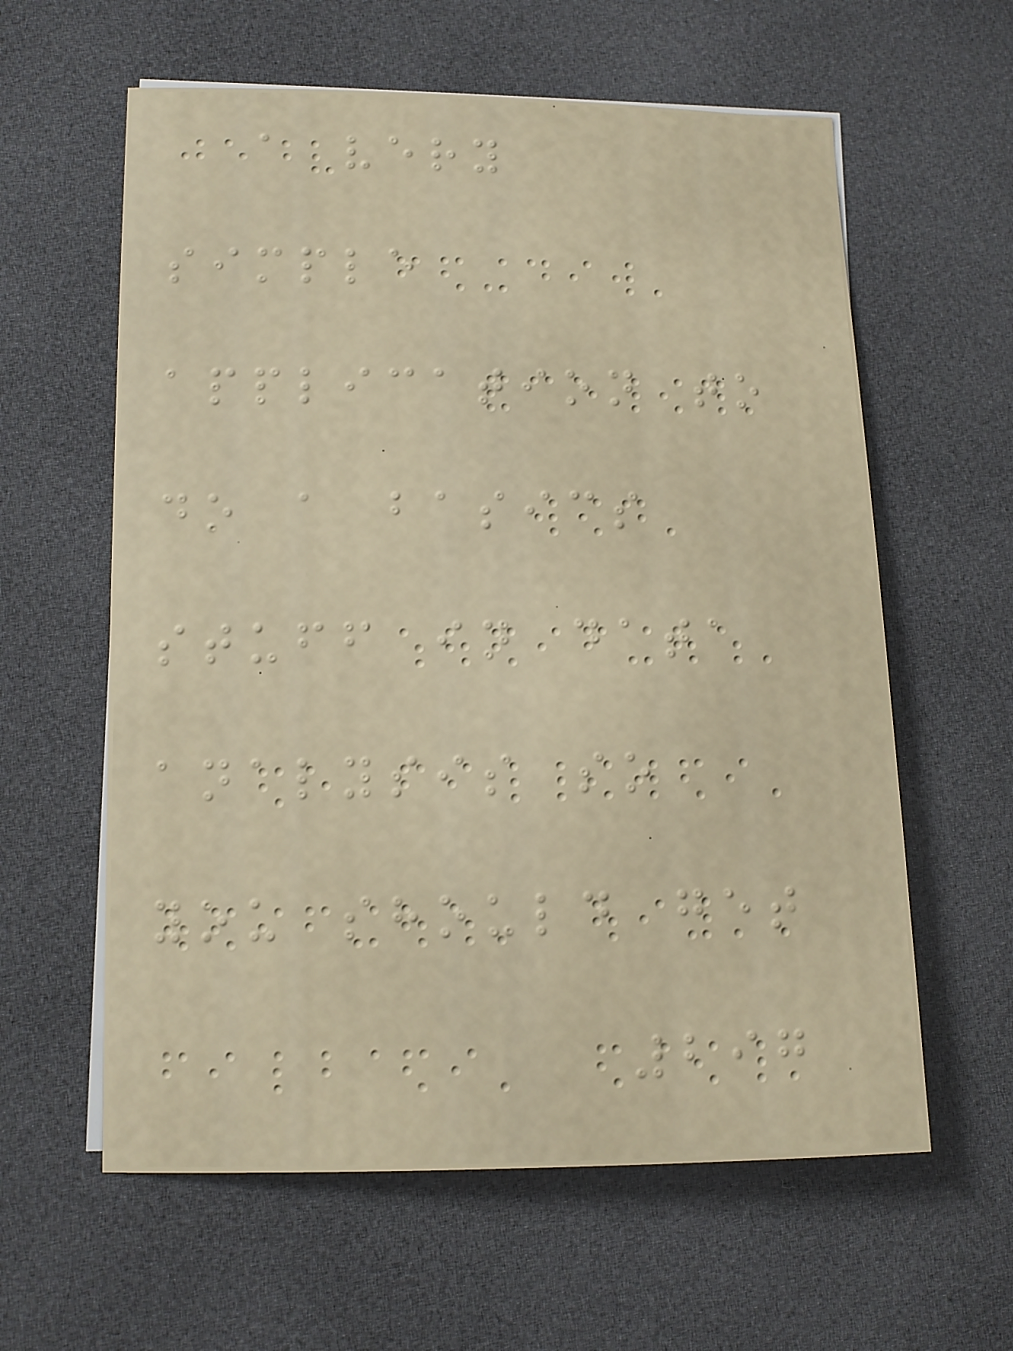a very
simple
application to
do a basics
stuff in data
analysis so
you should get
297
